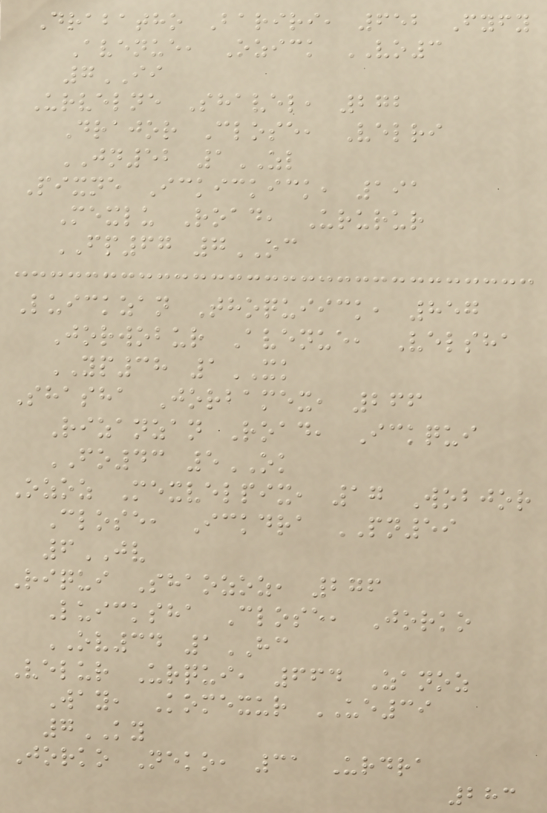Drabatho Bariri, 652 Fyfy
Avenue, Ozick VO3
7II
Urvelne Shavel, 272
Drajor Close, Velri
JN52 1ZL
Pixne Ickickick, 191
Mexlu Road, Ururur
FP67 7OC
Luickzan Thoquiick, 857
Jorwobur Avenue, Velsha
YP38 1XK
Shasha Jorbamex, 266
Rizanzan Road, Ickqui
FO43 5OK
Ozoz Mexvelpix, 17 Wobjor
Close, Ickdra PN59
6JV
Riqui Shaozoz, 276
Luicksha Close, Jorko
OV34 1HC
Velur Urqui, 664 Zanoz
Way, Komexur UE39
7KY
Jorko Neko, 31 Urdra
283
